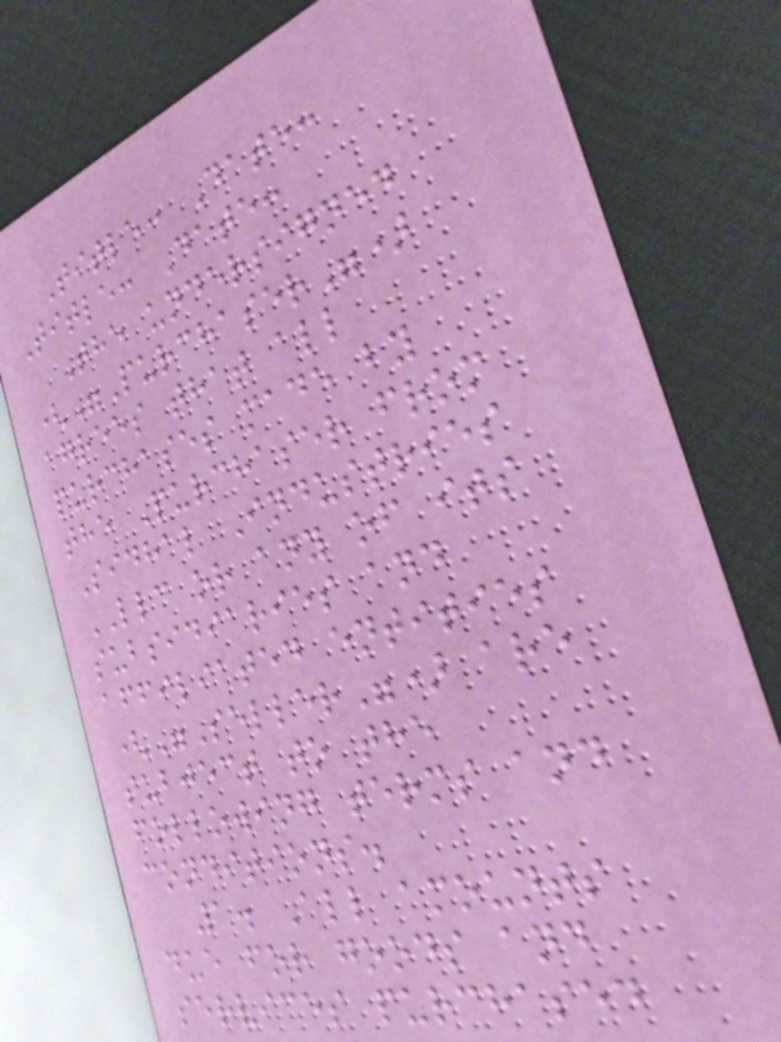Title: Date:
Title: Date:
The undersigned
("Purchaser")
agrees that all
purchases made by
the Purchaser from
Sidhal Industries
LLC or any of its
subsidiaries and
affiliated entities
("Seller") are
subject to the
following terms and
conditions.
1. All amounts
due for goods and
services purchased
